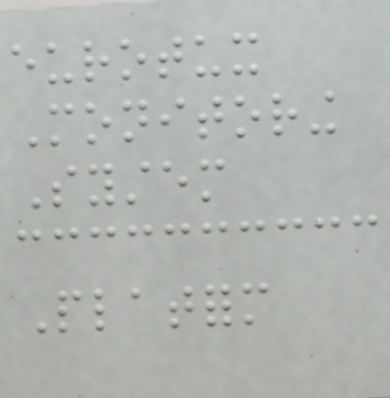eurotux
Monitoring
System
Platform
